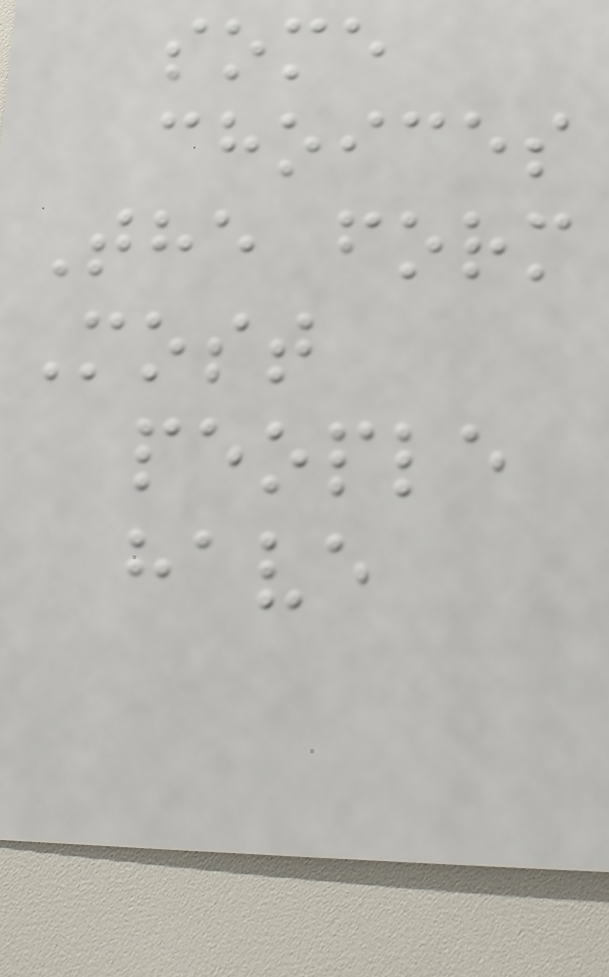some
choices
The form
Most
people
have
